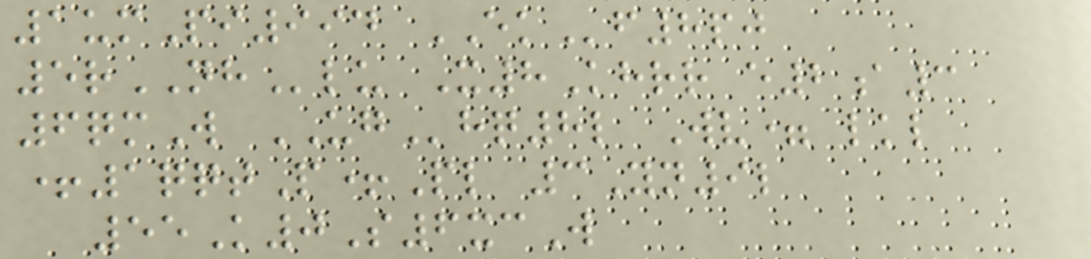1umPi994 EKf8pj
5rNHlu X8Khrr e2a3
6qmW UGhq8l Wv= lkl
+1qqtP+Pl 3Yn9l
55K0S6xcW
